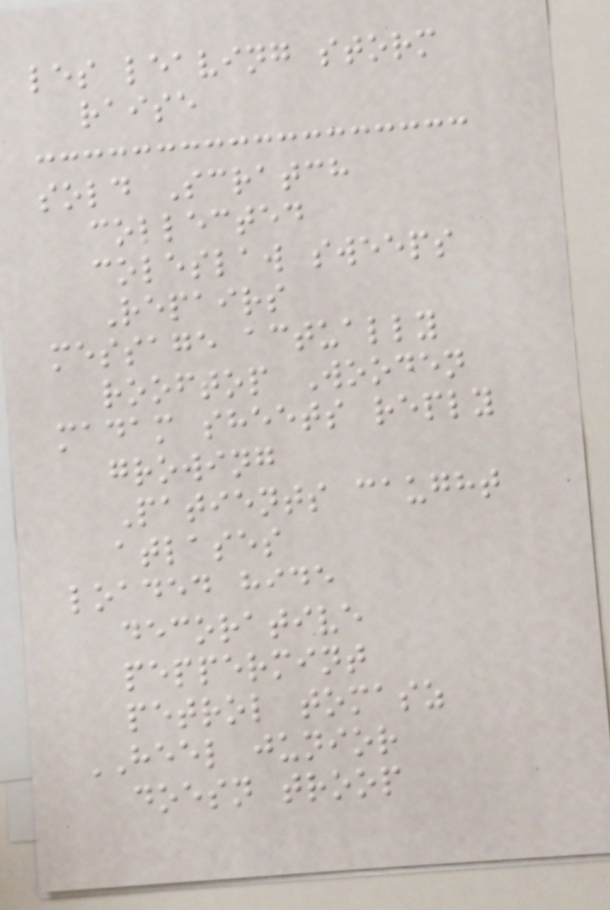les leaving storm
raise
sold Scratch
collected
coleslaw sweeps
Repairs
message actually
rooftop Wooden
madam sheets reply
growing
Patients caught
atlases
loaded hide
decorative
peppermint
petrol tomasz
HEEL junior
doesn troop
